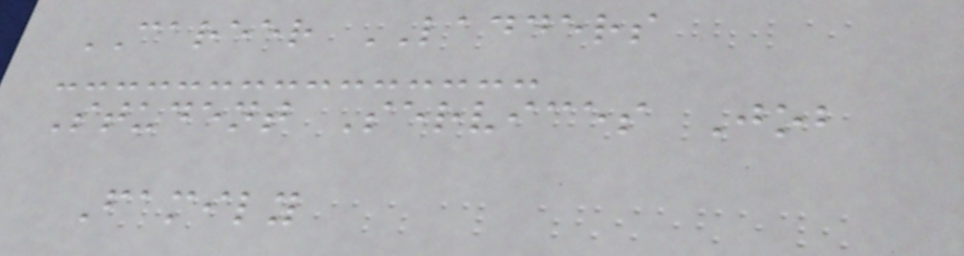CAREER LADDERS
Student Services Job
Family
